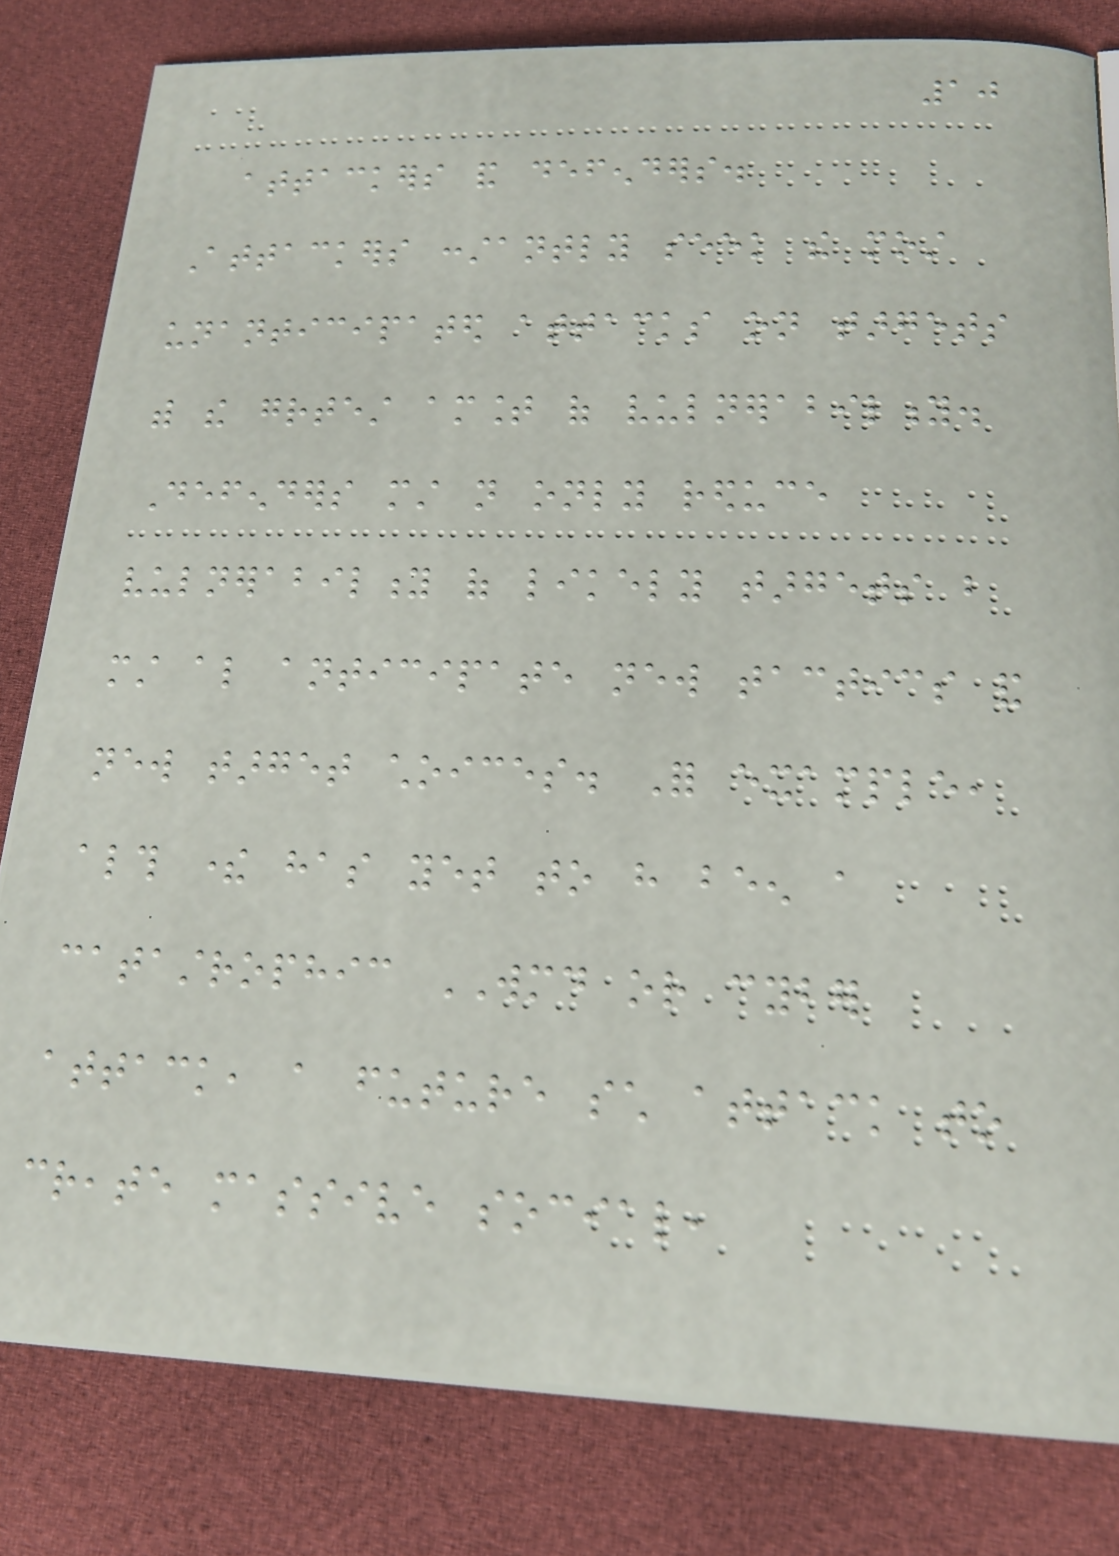10
attackers and defenders.
Attackers constantly seek the most
unanticipated attacks on targets
with the greatest amount of vulnerability.
Defenders must not only reduce
vulnerability of likely targets but
must also anticipate new tactics and
new target choices. For example,
although there has yet to have been a
catastrophic WMD or cyber
attack, a future such attack to
create massive social,
